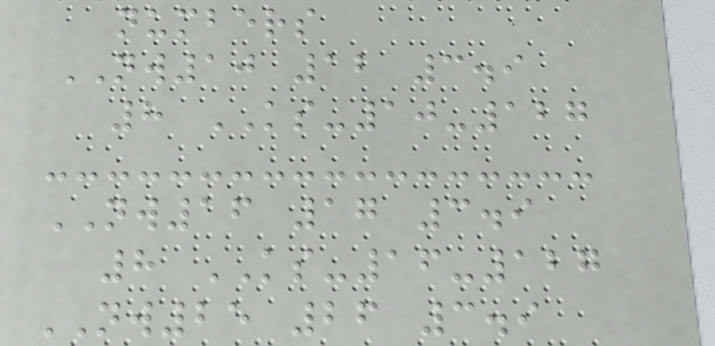numbers
NW10 12 3.9
8 KS-10-127
NW16 17 3.9
8 KS-16-127
NW25 26 3.9
